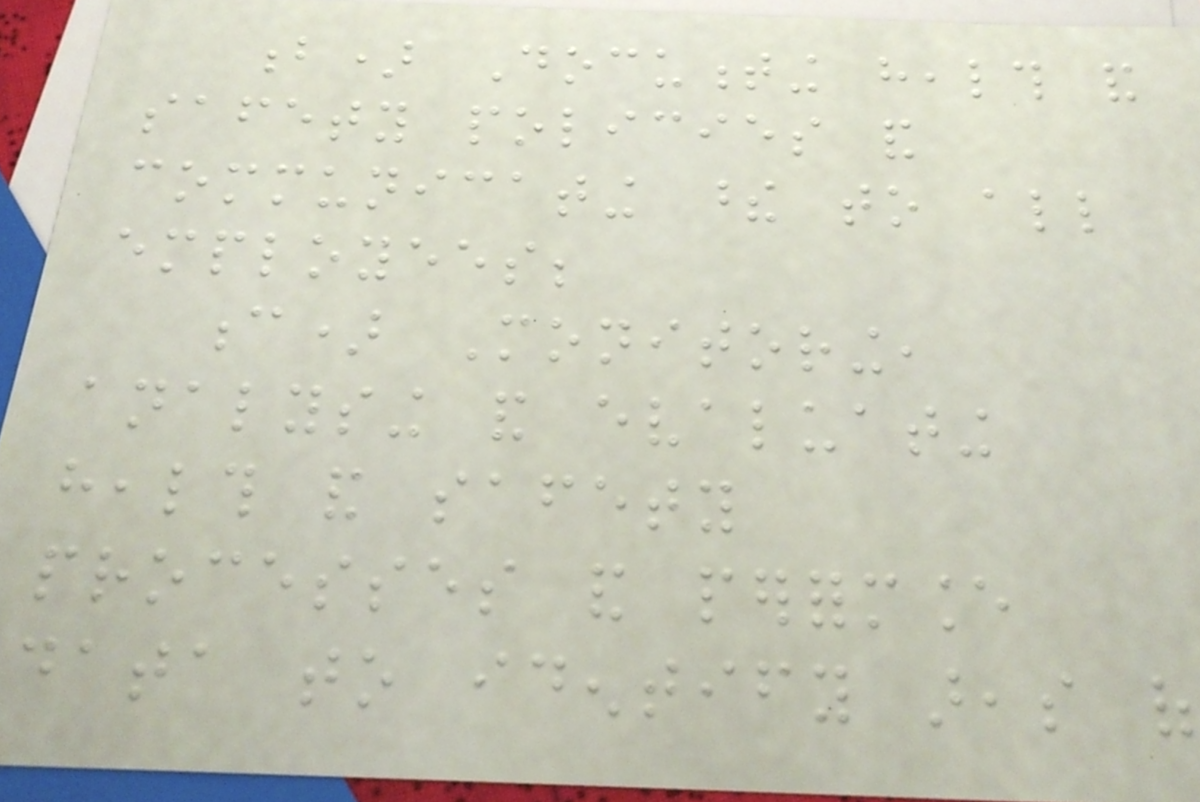b) Documenting health and
safety policies and
communicating these to all
employees;
c) Monitoring,
analysing and evaluating
health and safety
processes and performance
data to identify areas of
